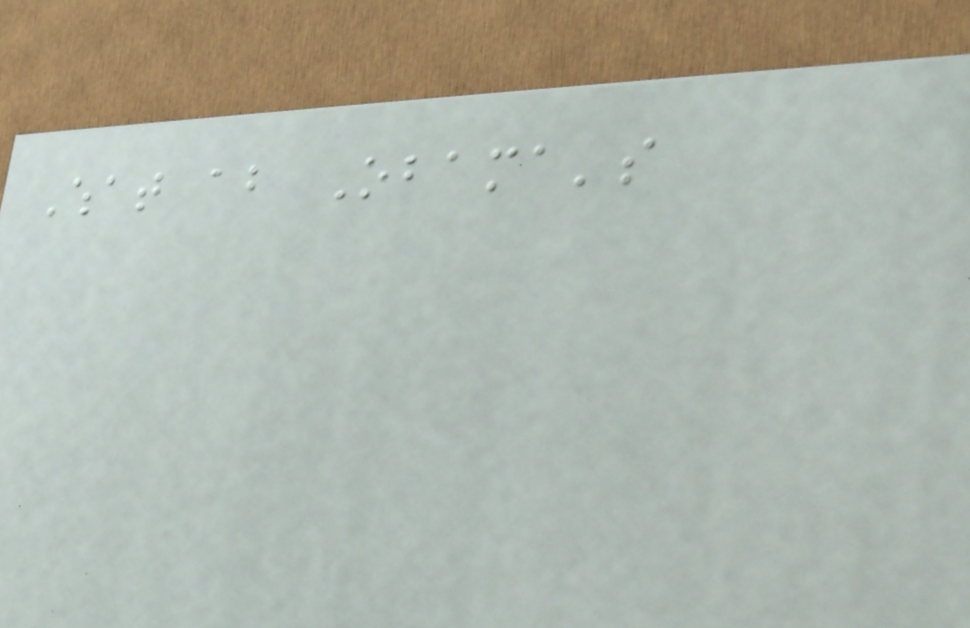What about Obama's
